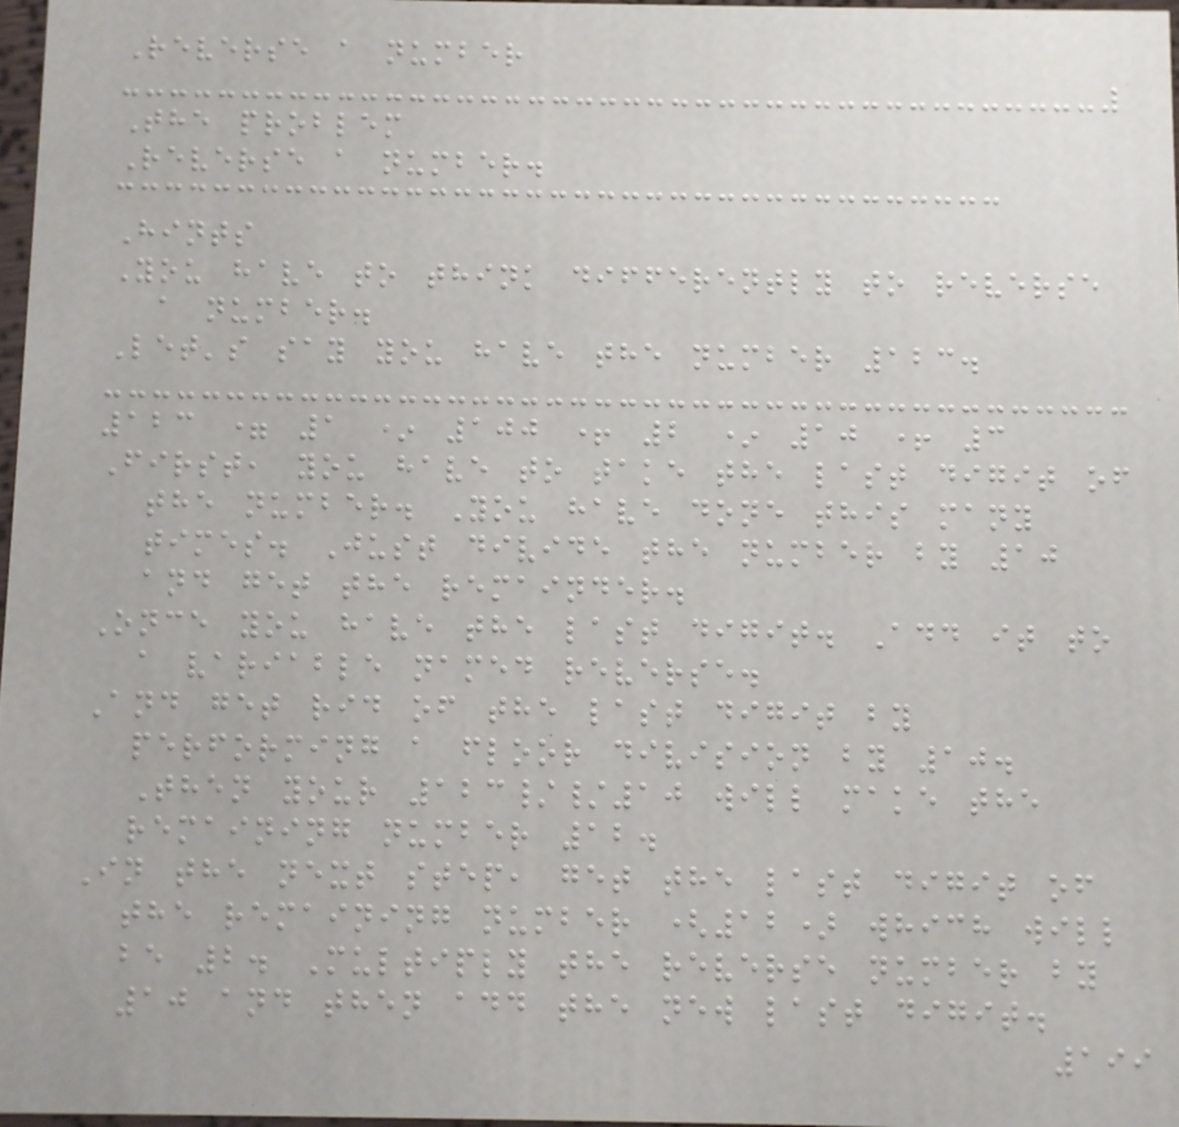Reverse a number
The problem
Reverse a number.
Hints
You have to think differently to reverse
a number.
Let's say you have the number 123.
123 = 1 * 100 + 2 * 10 + 3
First, you have to take the last digit of
the number. You have done this many
times. Just divide the number by 10
and get the remainder.
Once you have the last digit. Add it to
a variable named reverse.
And get rid of the last digit by
performing a floor division by 10.
Then your 123//10 will make the
remaining number 12.
In the next step, get the last digit of
the remaining number (12) which will
be 2. Multiply the reverse number by
10 and then add the new last digit.
199
